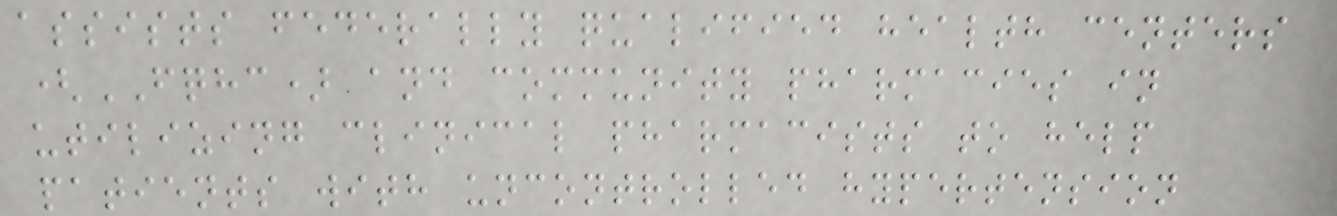assists federally qualified health centers
(FQHC) and community pharmacies in
utilizing clinical pharmacists to help
patients with uncontrolled hypertension
